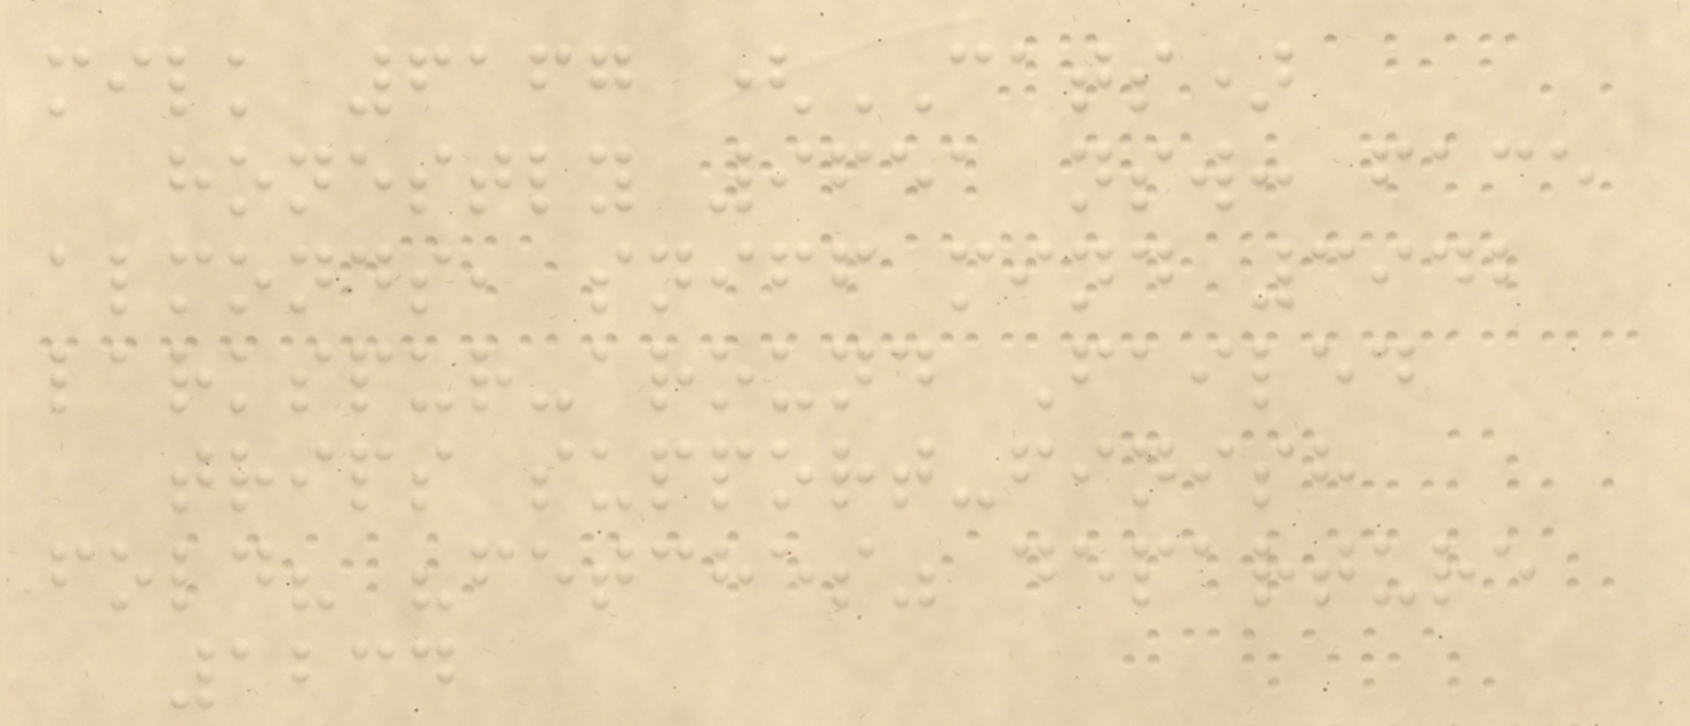milk 6167 (CATS)
honestly 9651 nsw: face
almonds, sniff mind 3942
larkspur-around Failed
trips support-finish
fold? "fetches" departure
1234
